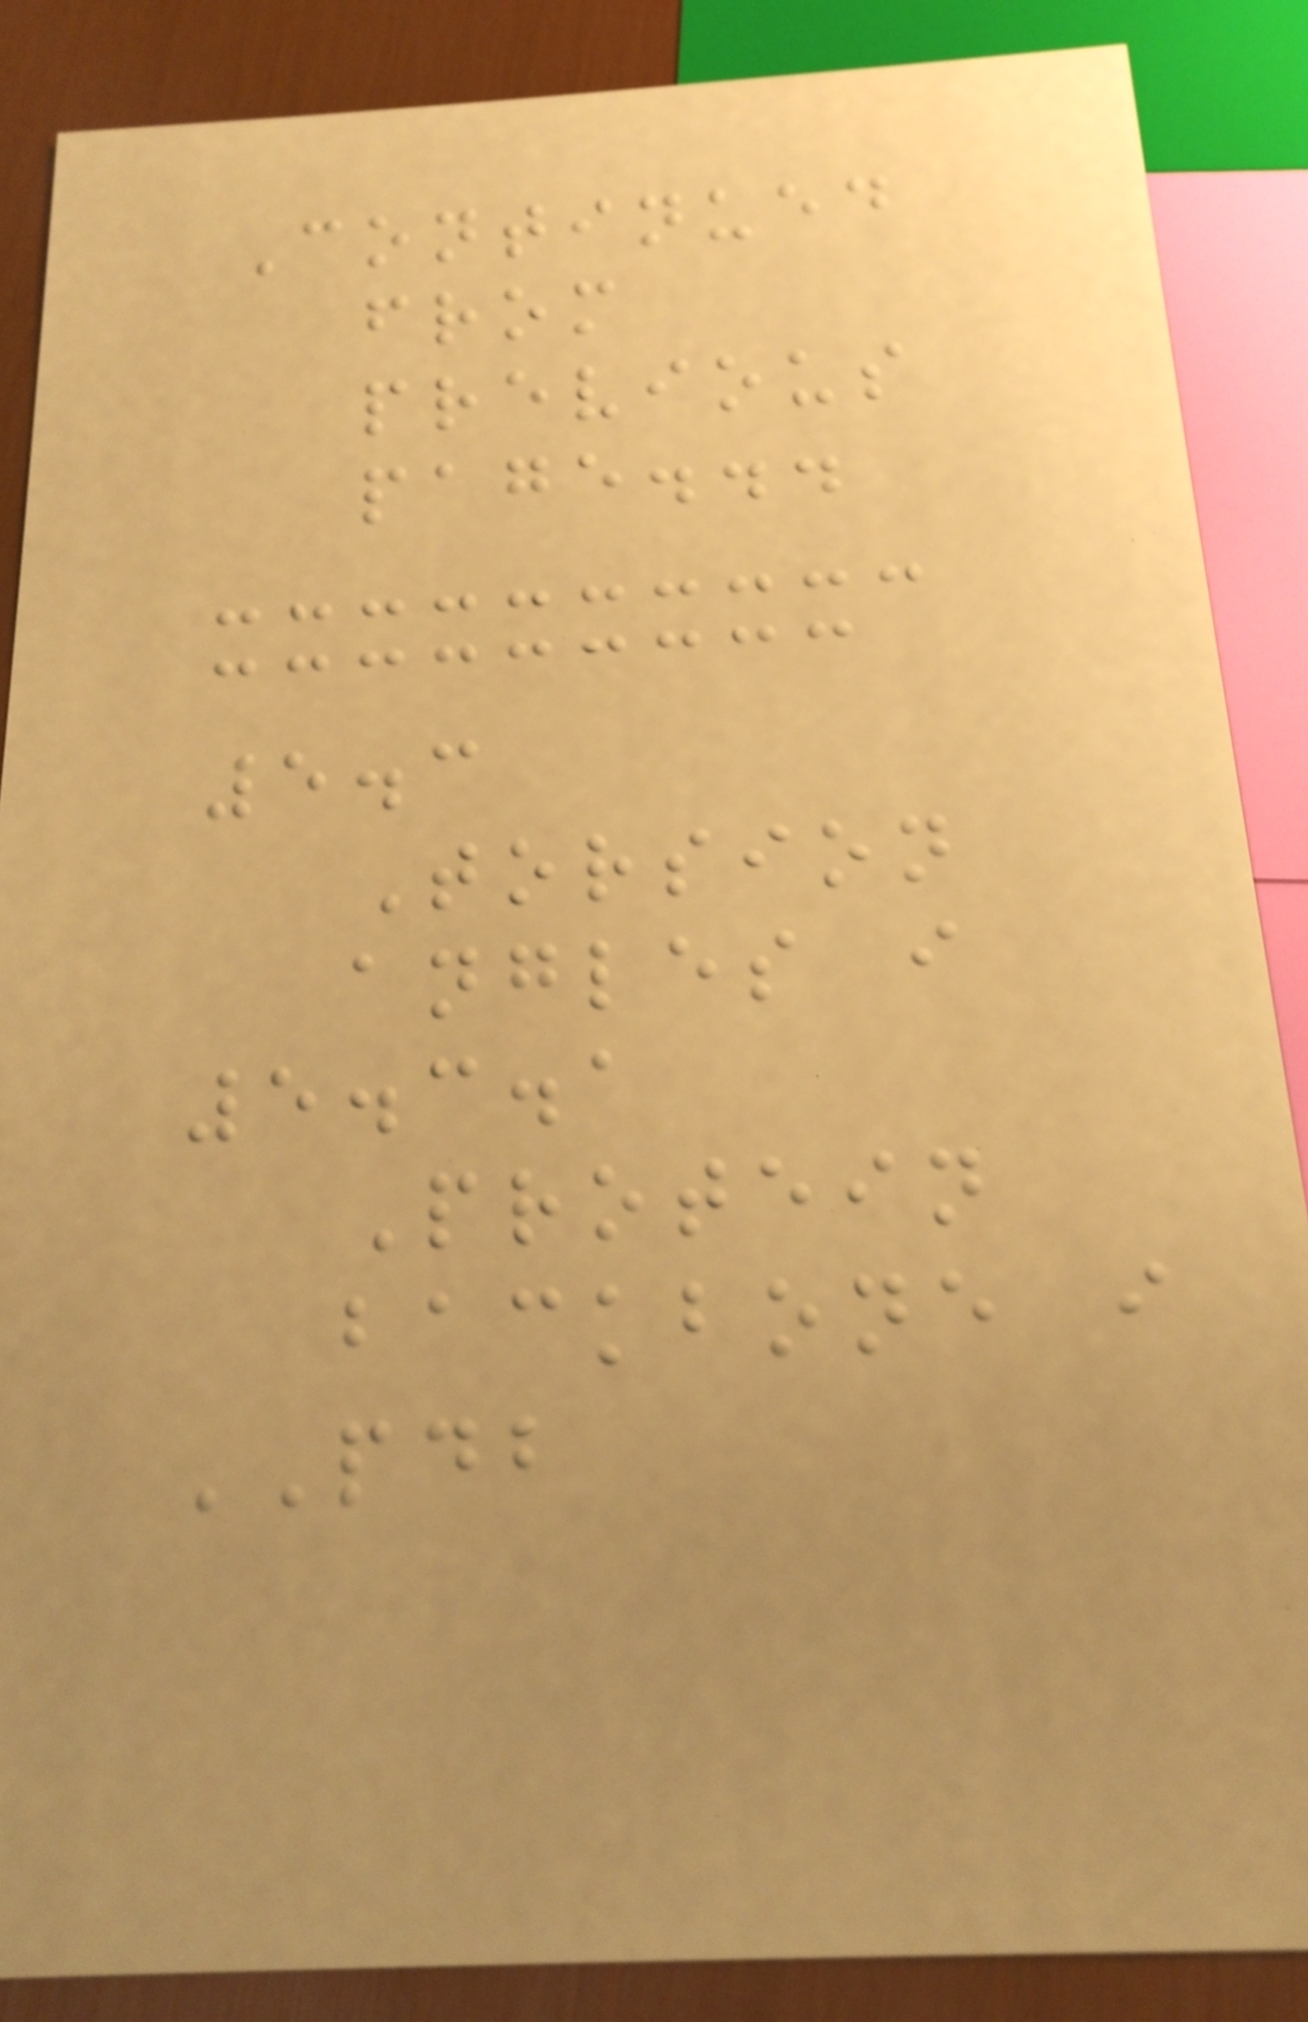Continued
from
previous
page...
5.3
Torsion
angles i
5.3.1
Protein
backbone i
PDB
